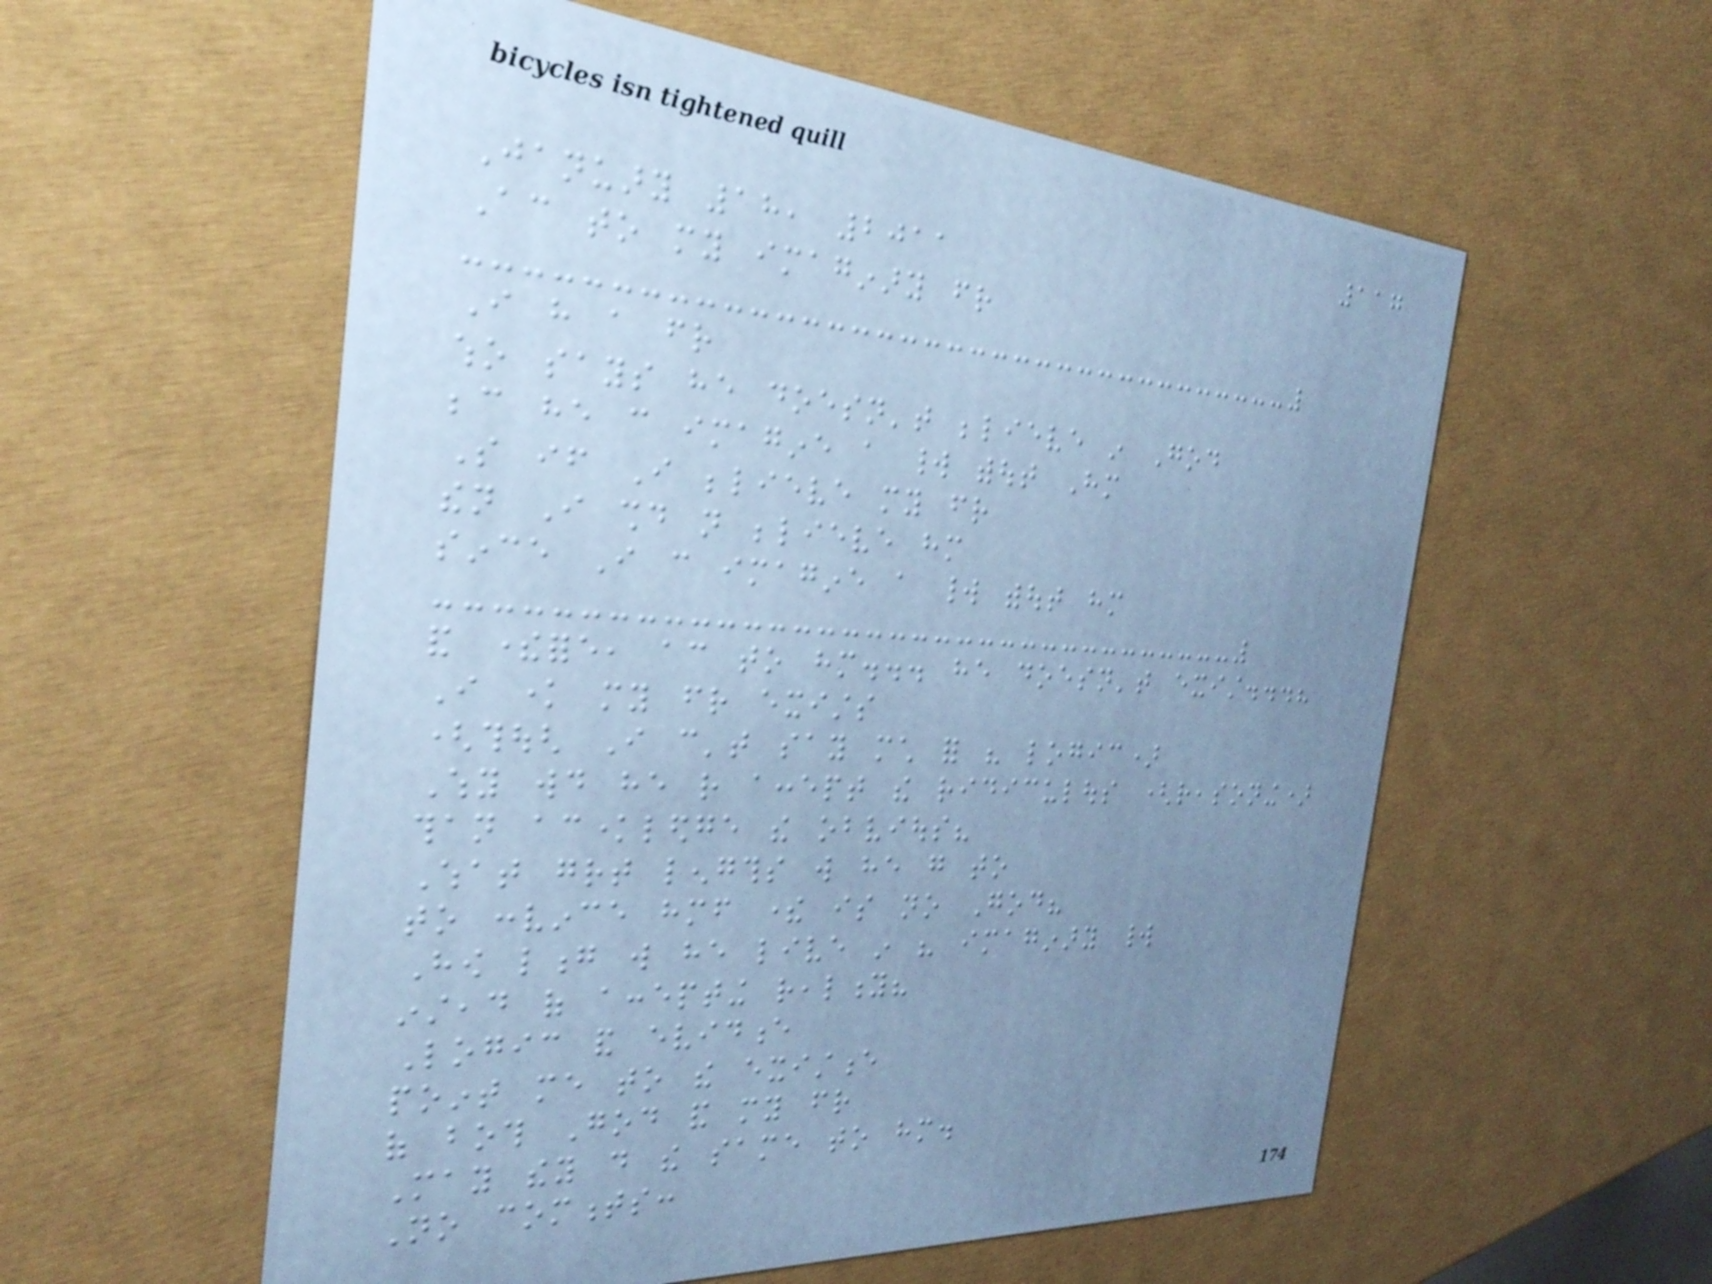117
January 18, 2011
According to my imaginary friend
I have a friend
who says he doesn't believe in God
because he can imagine a world without Him
So if I believe my friend
then I should not believe him
since I can imagine a world without him
and therefore, according to him... he doesn't exist...?
I know my friend exists
(though I can't say much for his logic)
Why would he rather accept the ridiculous (reasoning)
than acknowledge the obvious?
What great lengths will he go to
to convince himself there is no God?
How long will he live in his imaginary world
instead of accepting reality?
Logic and evidence
point me to the existence
of both God and my friend
May they do the same to him.
No comments:
